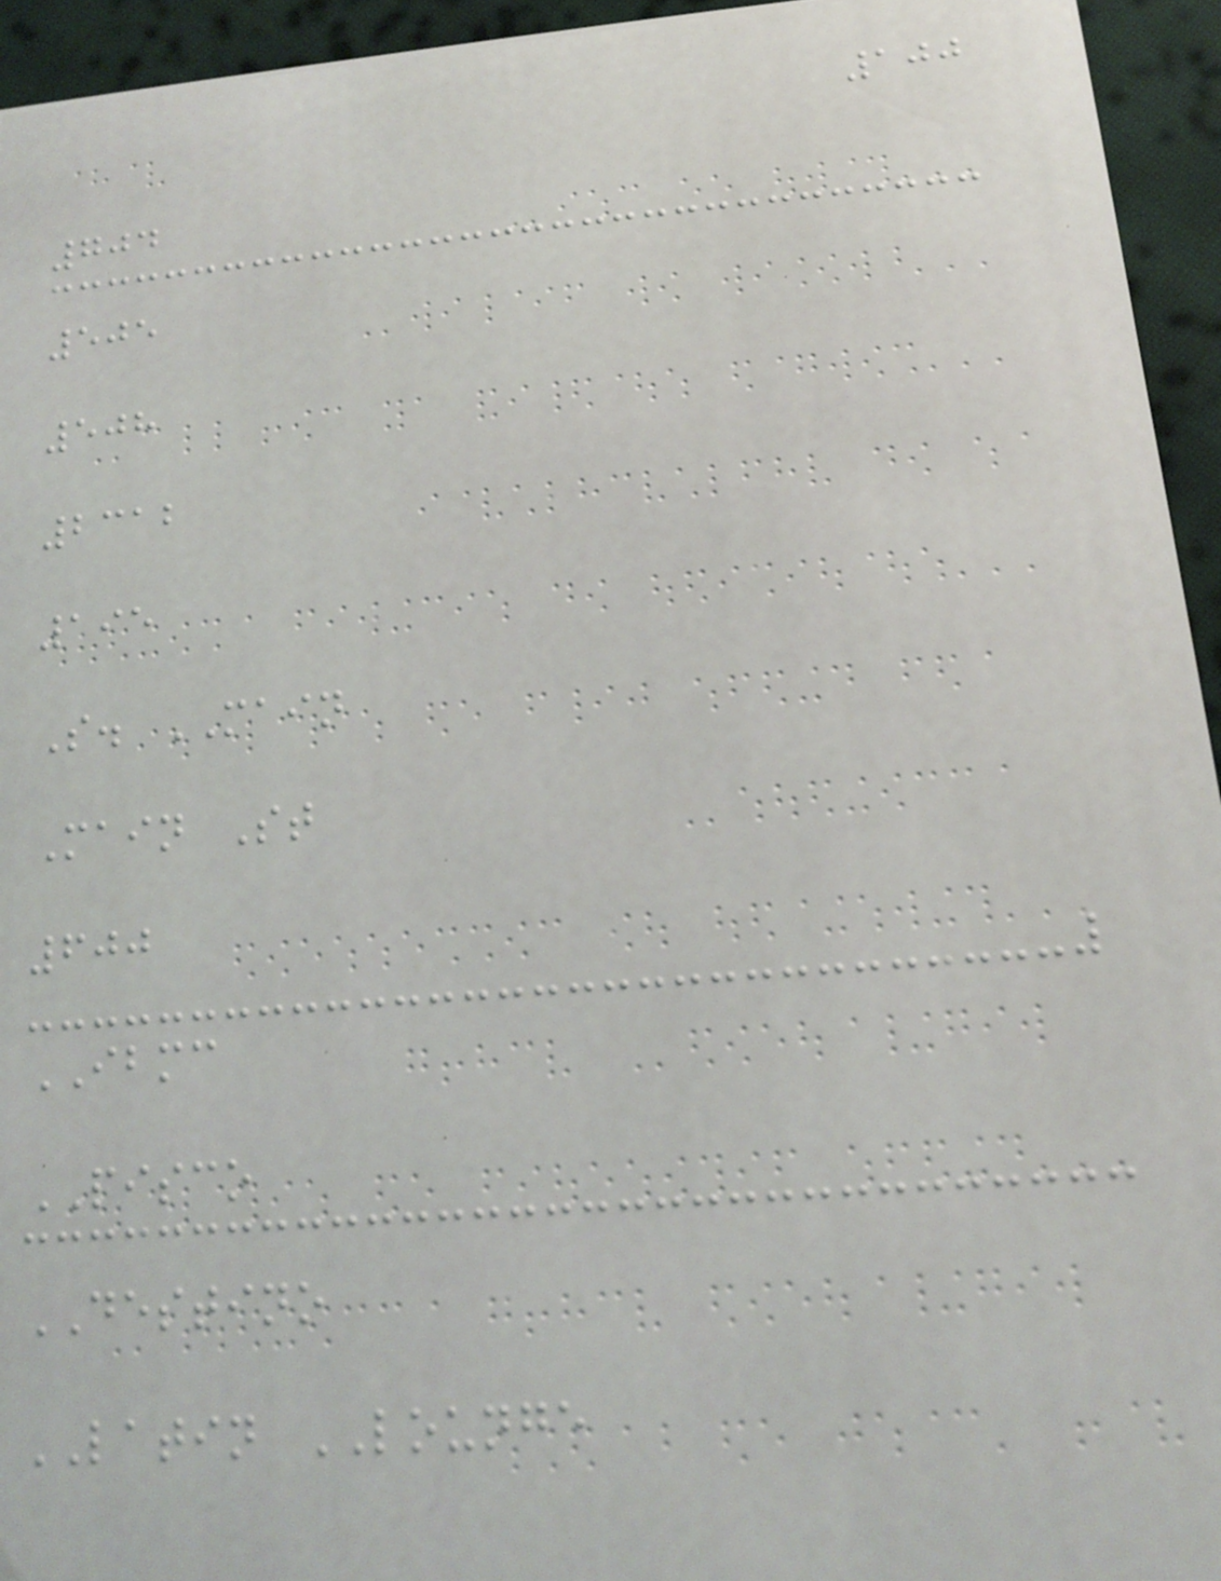100
704
505
508
2312
195
S. MAIN
Main St
600
IBMC
PISCO
DESTINO
LATIN LOUNGE
